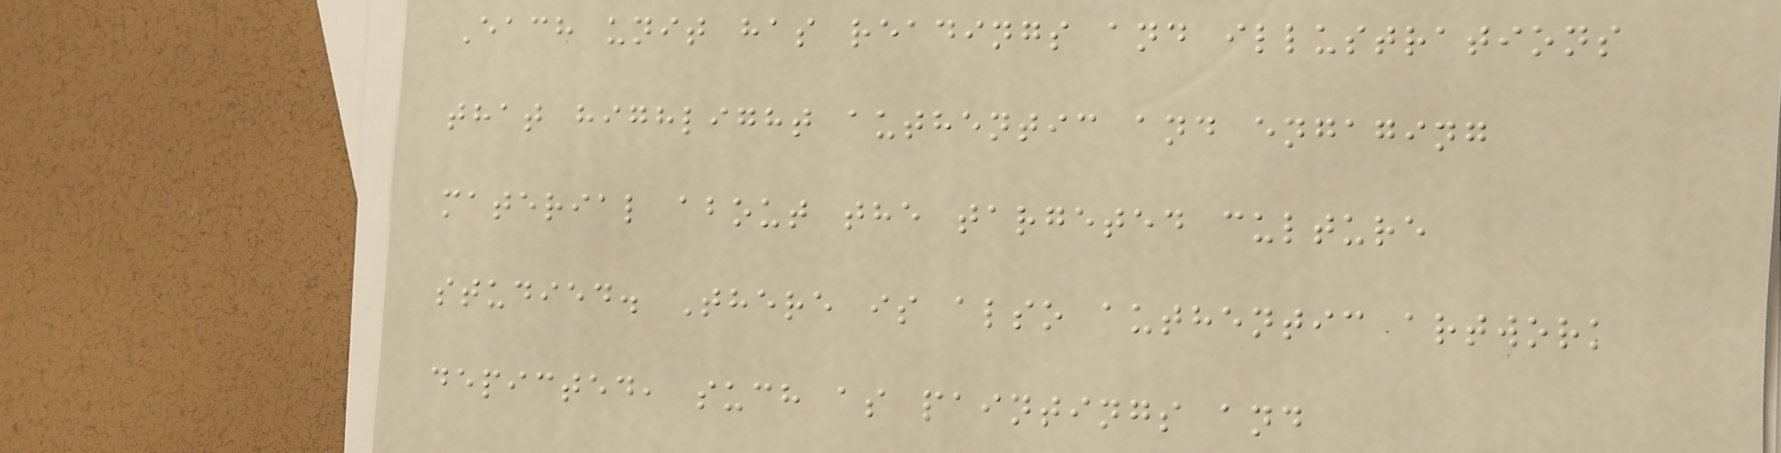Each unit has readings and illustrations
that highlight authentic and engaging
material about the targeted culture
studied. There is also authentic artwork
depicted, such as paintings and
